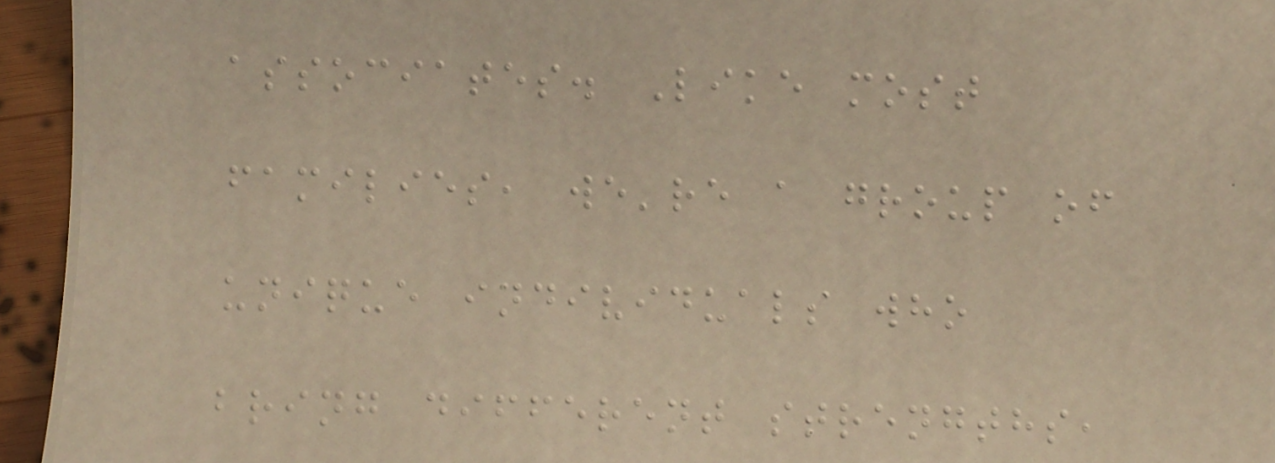associates. Like most
families, we're a group of
unique individuals who
bring different strengths,
